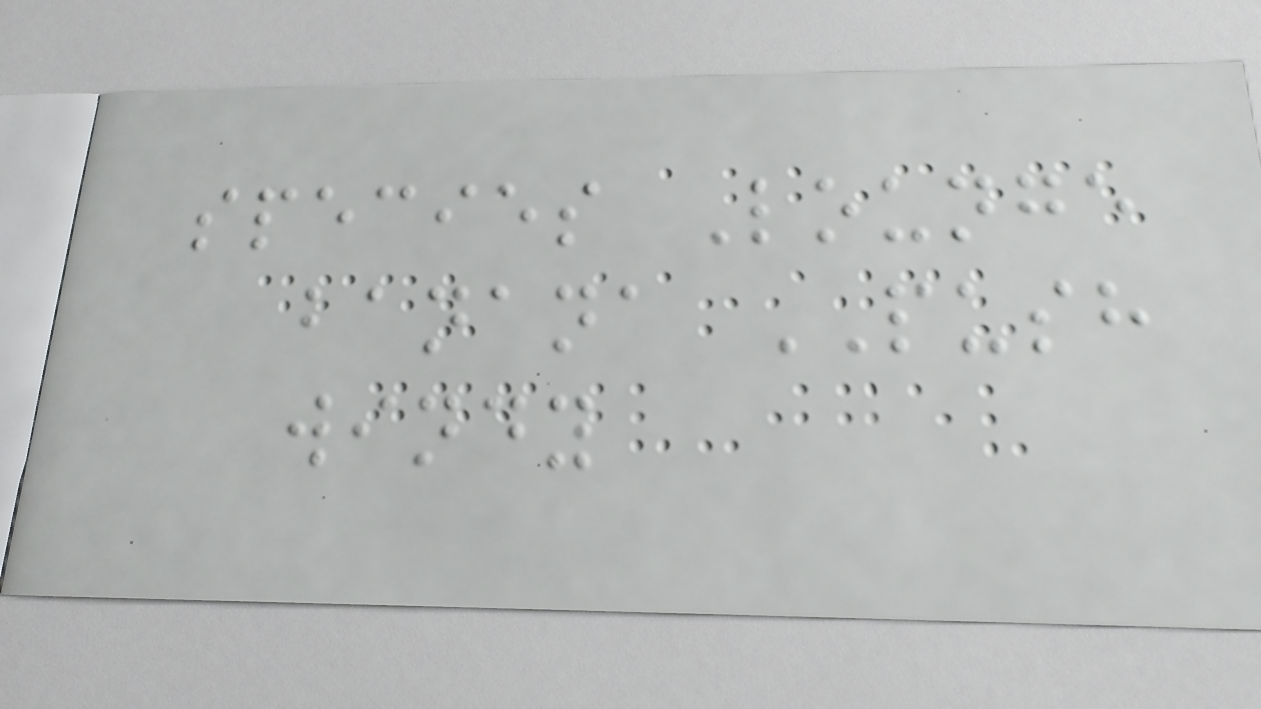species Lounge
banana PUSH
windy
